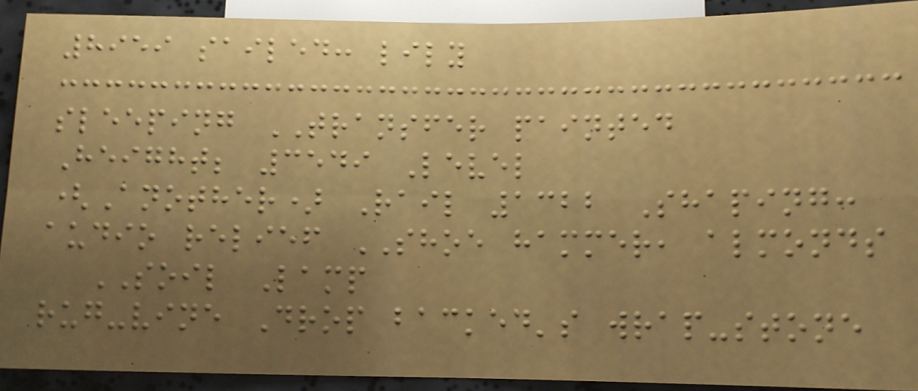8959 sailed: lily
sleeping TRANSFER painted
Height; 3549 Level
(Another) Rail 1322 Shaping:
audio relief SHOE hammer, almonds
SOIL Lamp
rug-vine Drop backed's wrap-stone
